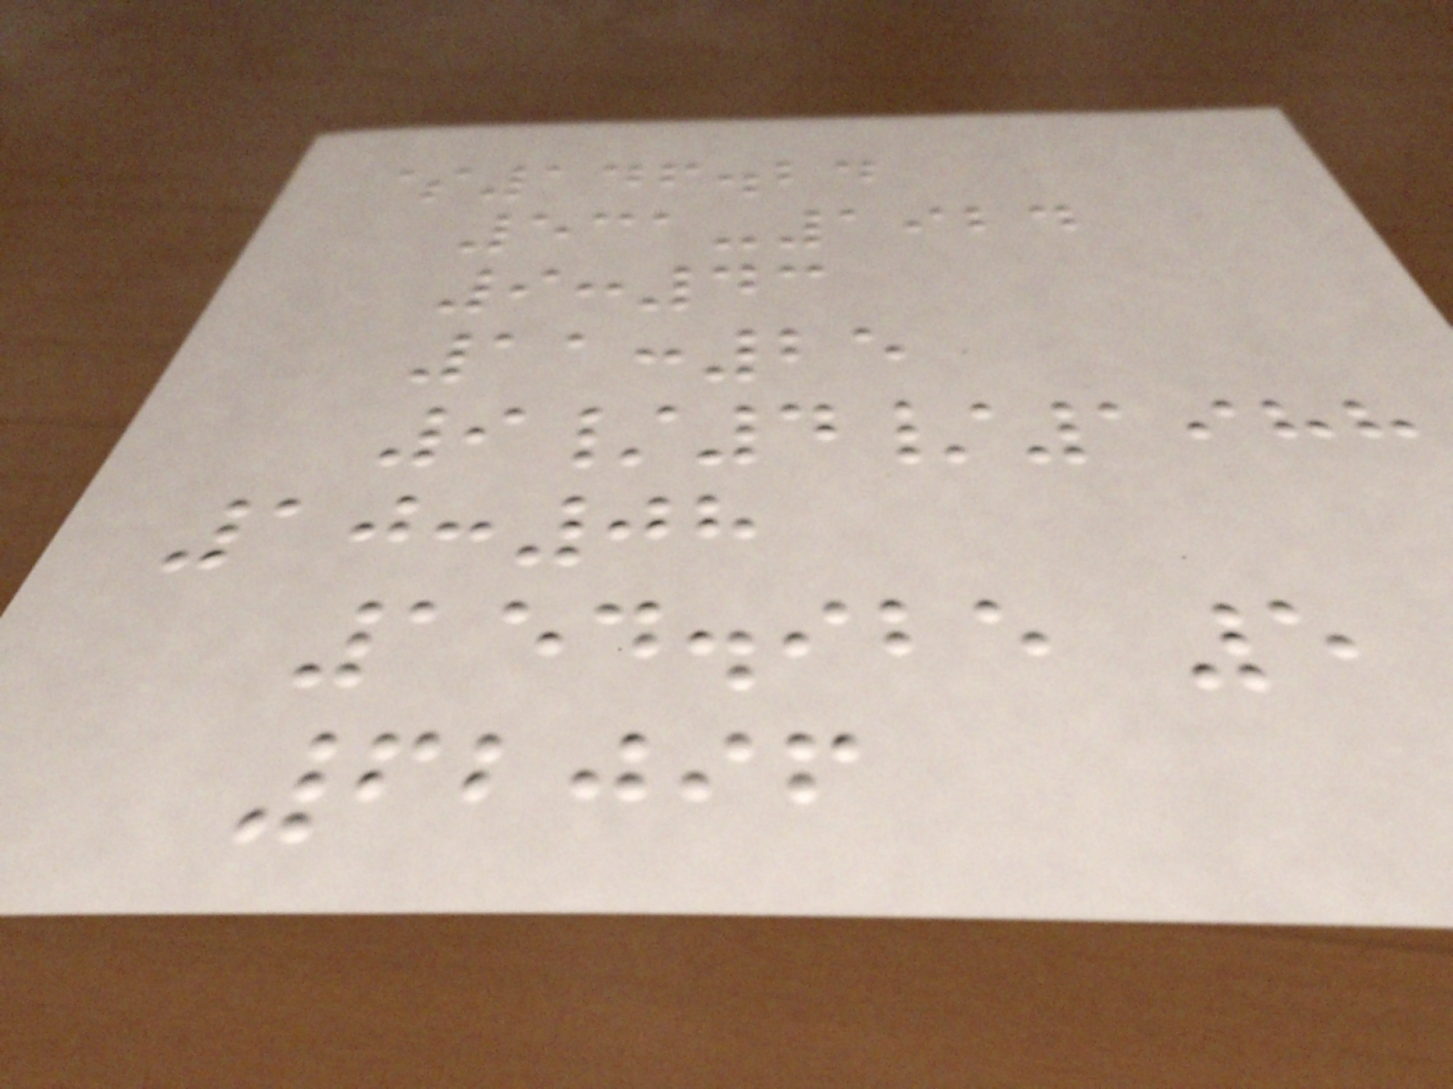$146.24
531-1924
9:43
11:25
9/4/1988
10:08
154.925 5
62096
